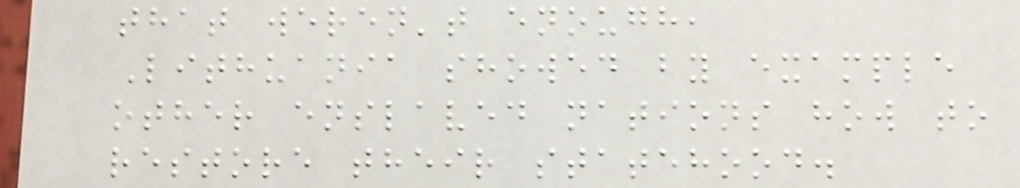that weren't enough,
Lithuania showed by example
other enslaved nations how to
restore their statehood.
